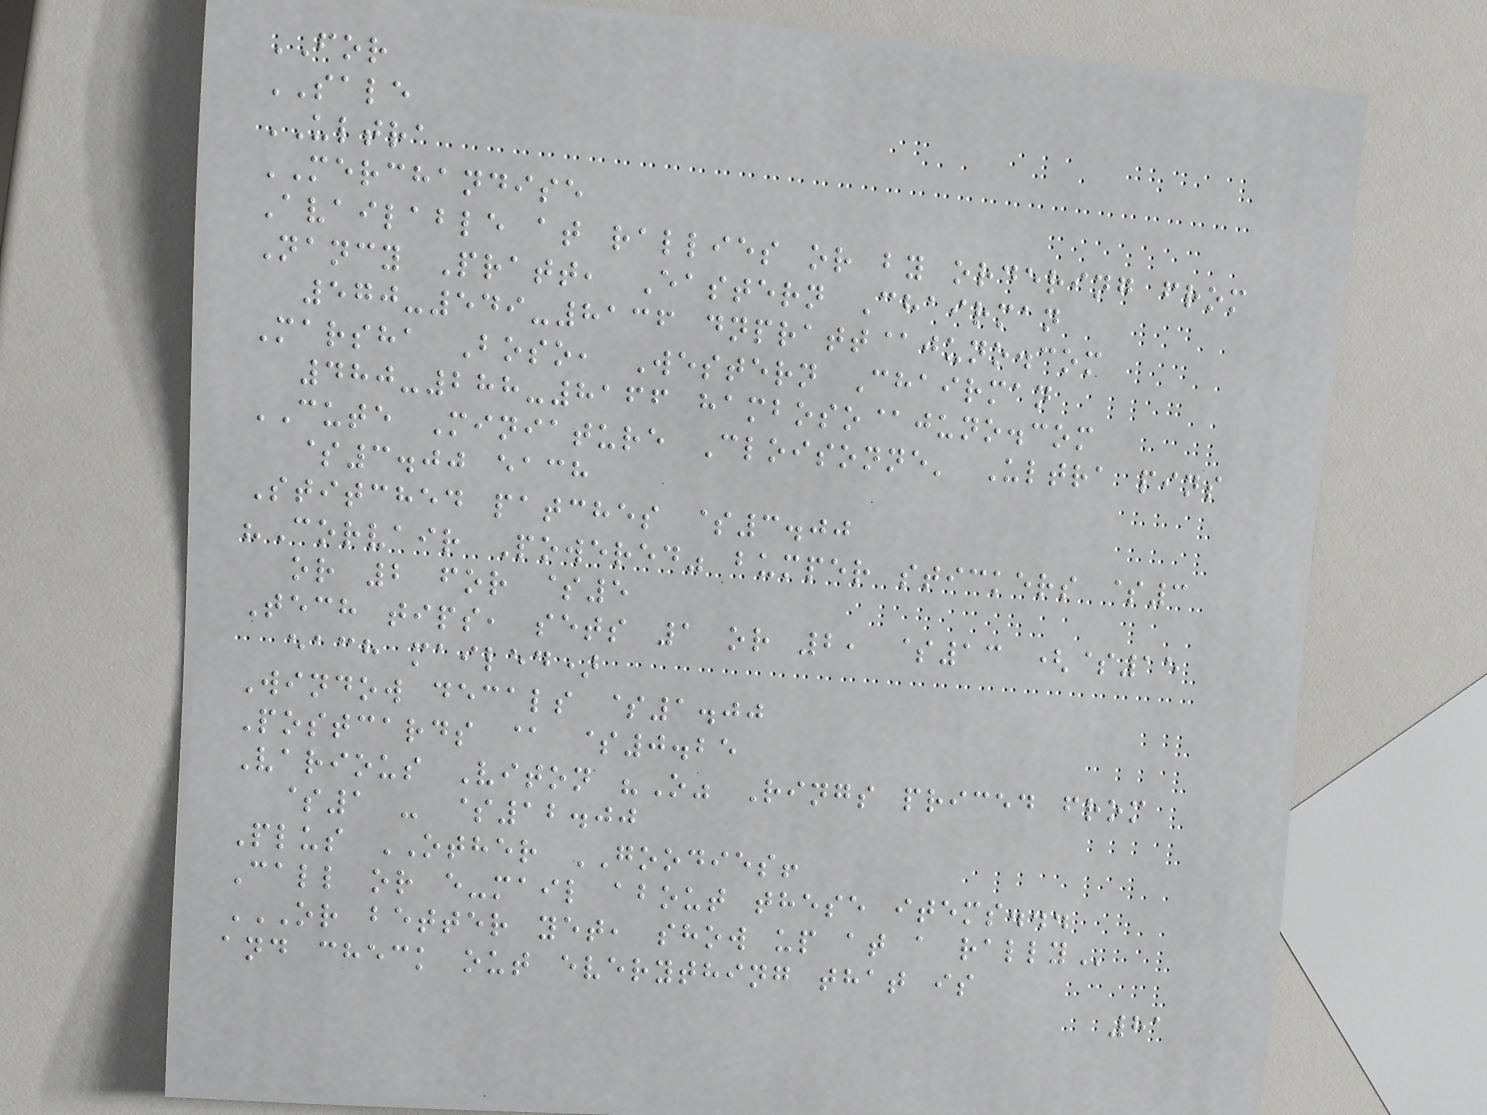FOR
SALE
ULTRA
MERCHANDISE
Available at rallies or by ordering from
Nancy Pratt, Eastern Chairman
570-549-8136 dnpratt@juno.com
Marsha Boso, Western Chairman
480-288-8166 hamboso@juno.com
CUTE Miniature Cloisonne' Ultra pins
$3.00 each
Stitched patches $3.00
"Corvair Powered" bumper stickers $3
or 2 for $5
Tech tips, sets 1 or 2, $13 ($15
each mailed)
Window decals $1.00
Postcards @ $0.25
Various Viton "O" Rings priced from
$1 - $12.00
Plus OTHER GOODIES!
Call or e-mail about these items...
OR BETTER YET, SHOW UP AT A RALLY
and check out everything that is
81
